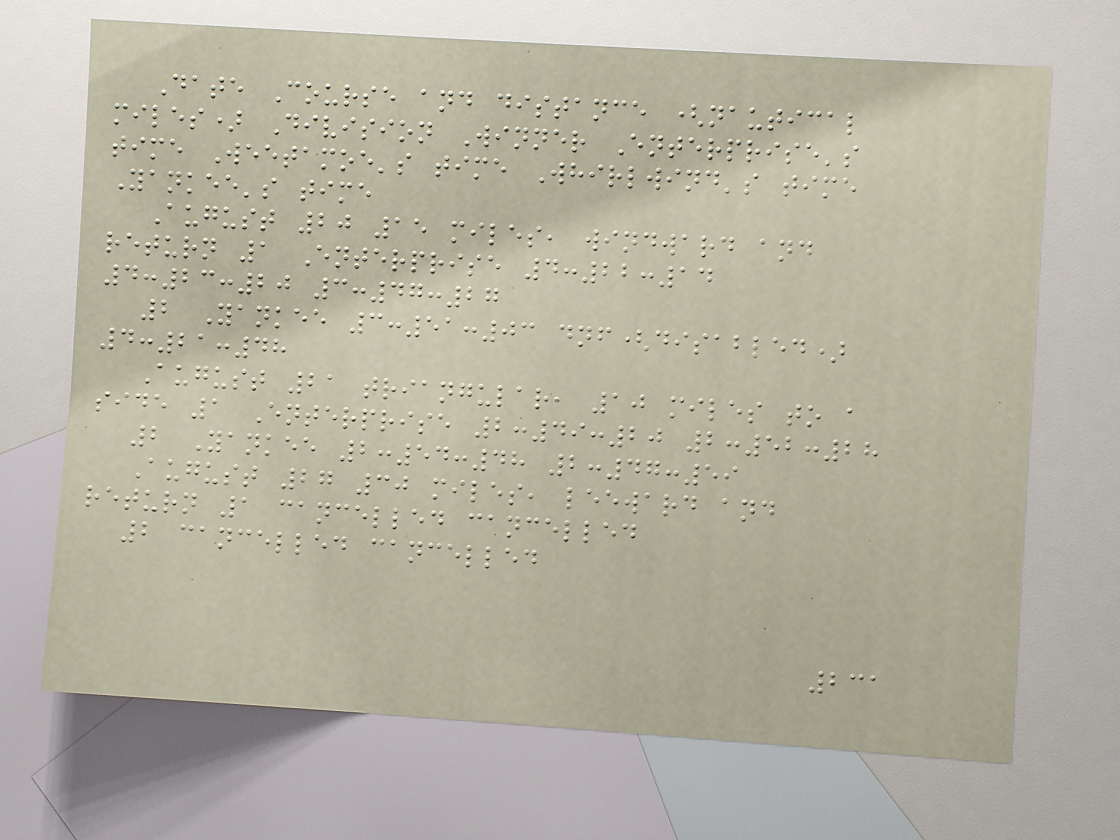Date Course and distance (nautical
miles) Division Winner Enterprise's
time Weetamoe's time Whirlwind's time
Yankee's time
August 20 15 miles, windward and
return 1 Enterprise 4:22:14
4:23:20 3:47:27
2 Yankee 3:51:03 dnf(disabled)
4:21:48
August 21 triangular, 10 miles to a
side 1 Enterprise 2:49:20 2:52:28
2 Yankee 2:54:48 2:47:59
August 27 30 miles, leeward and
return 1 cancelled cancelled
2 cancelled cancelled
231
